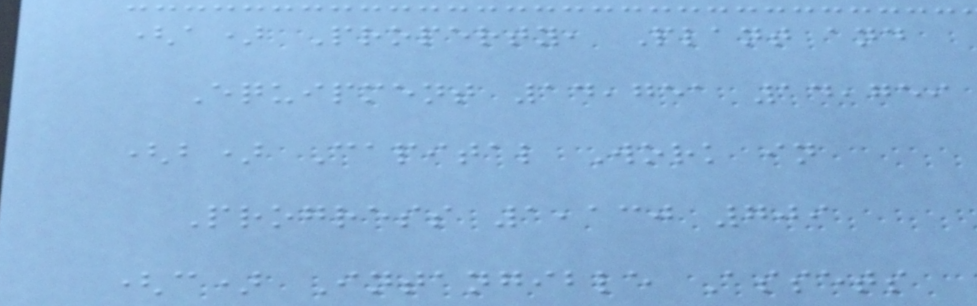(a) Property, Plant and
Equipment 14,751 14,759
(b) Capital Work in
Progress 1,130 709
(c) Intangible Assets
